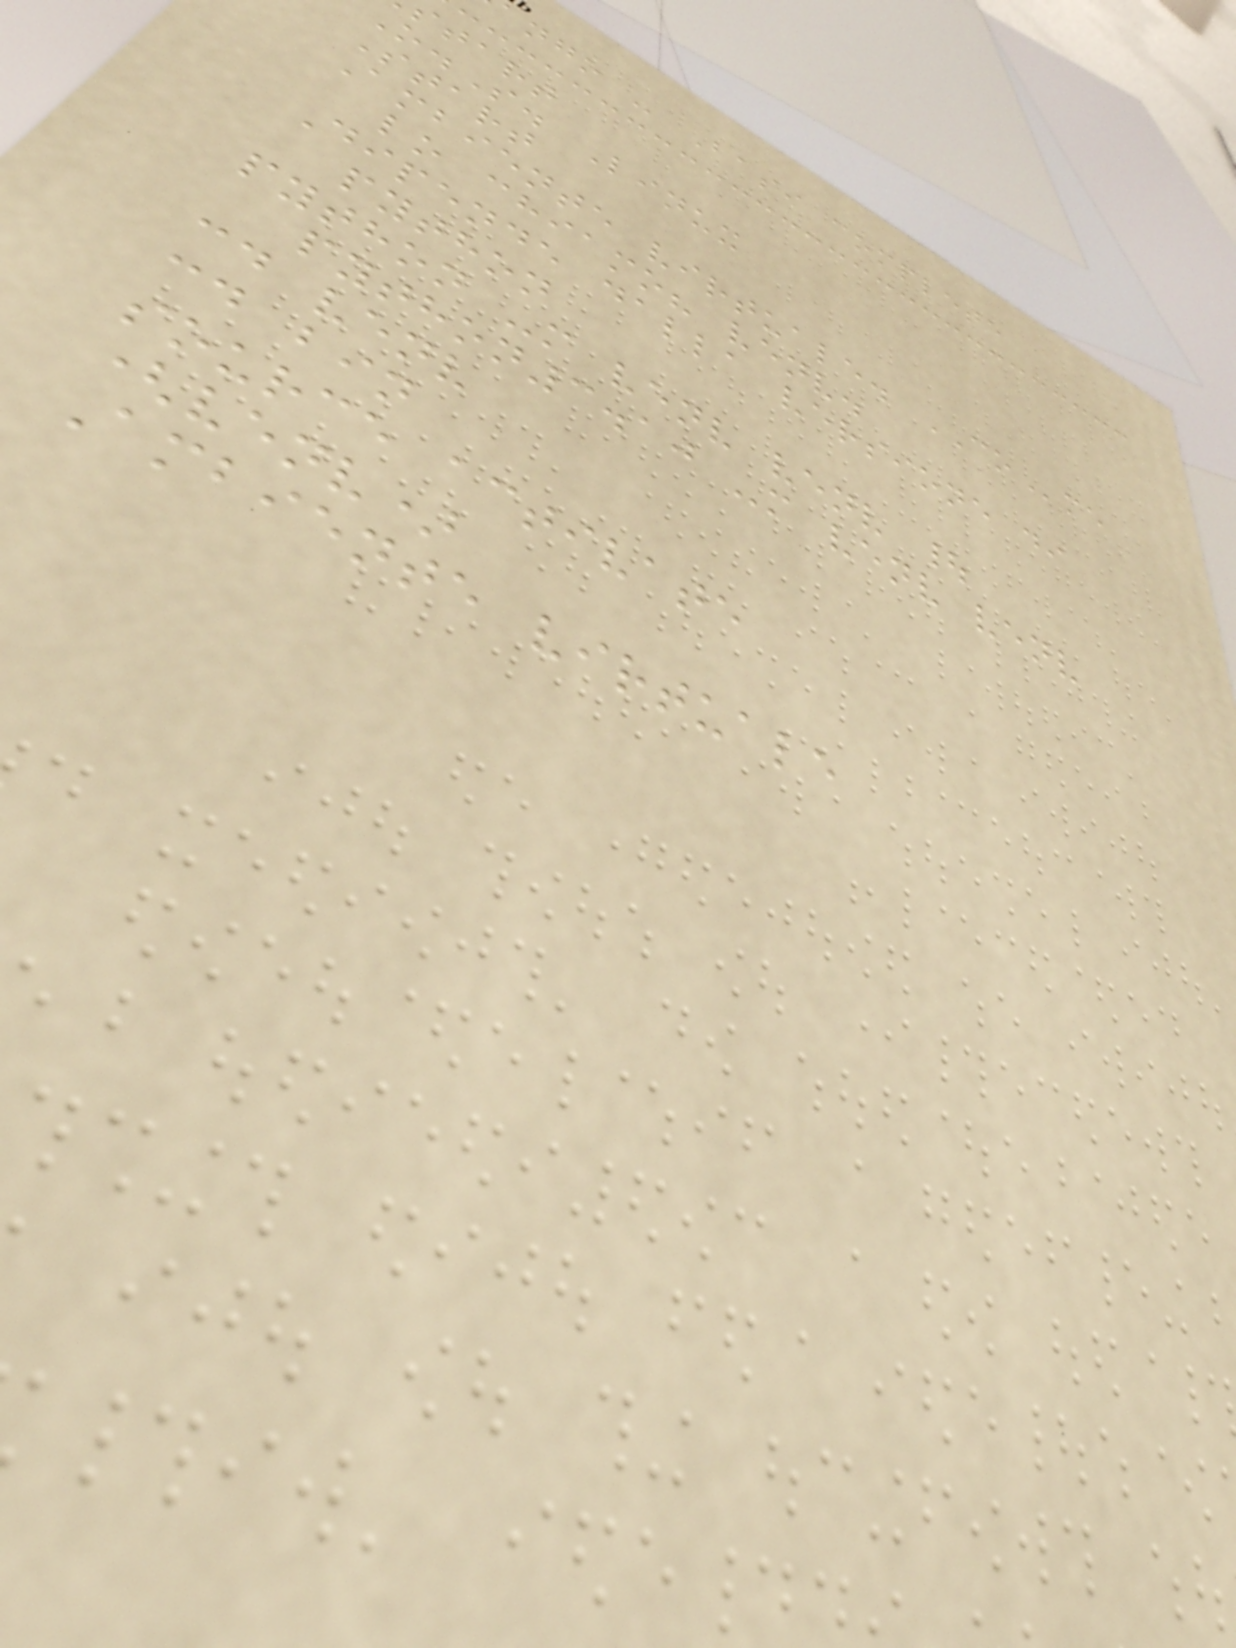ango - Basi complete
start
O.S. Linux
Start
Ambiente virtuale. COme
lo chiamo? venv.
Dipende dalla versione di
python
python -m venv venv |
python3.10 -m venv venv
cd venv
cd bin
source activate
(venv)
Ambiente virtuale
